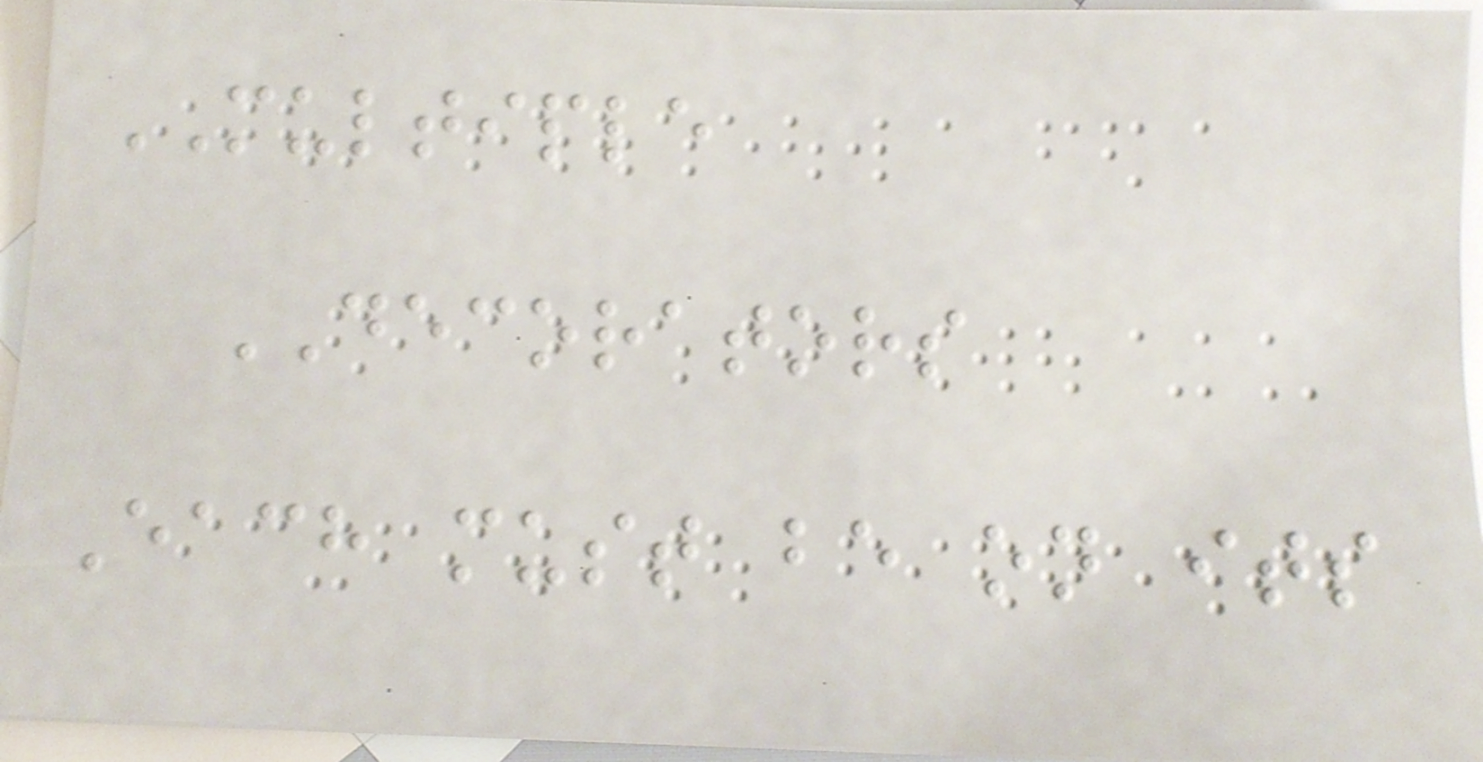MULTIPLE
DECORATORS
Each must be on its
